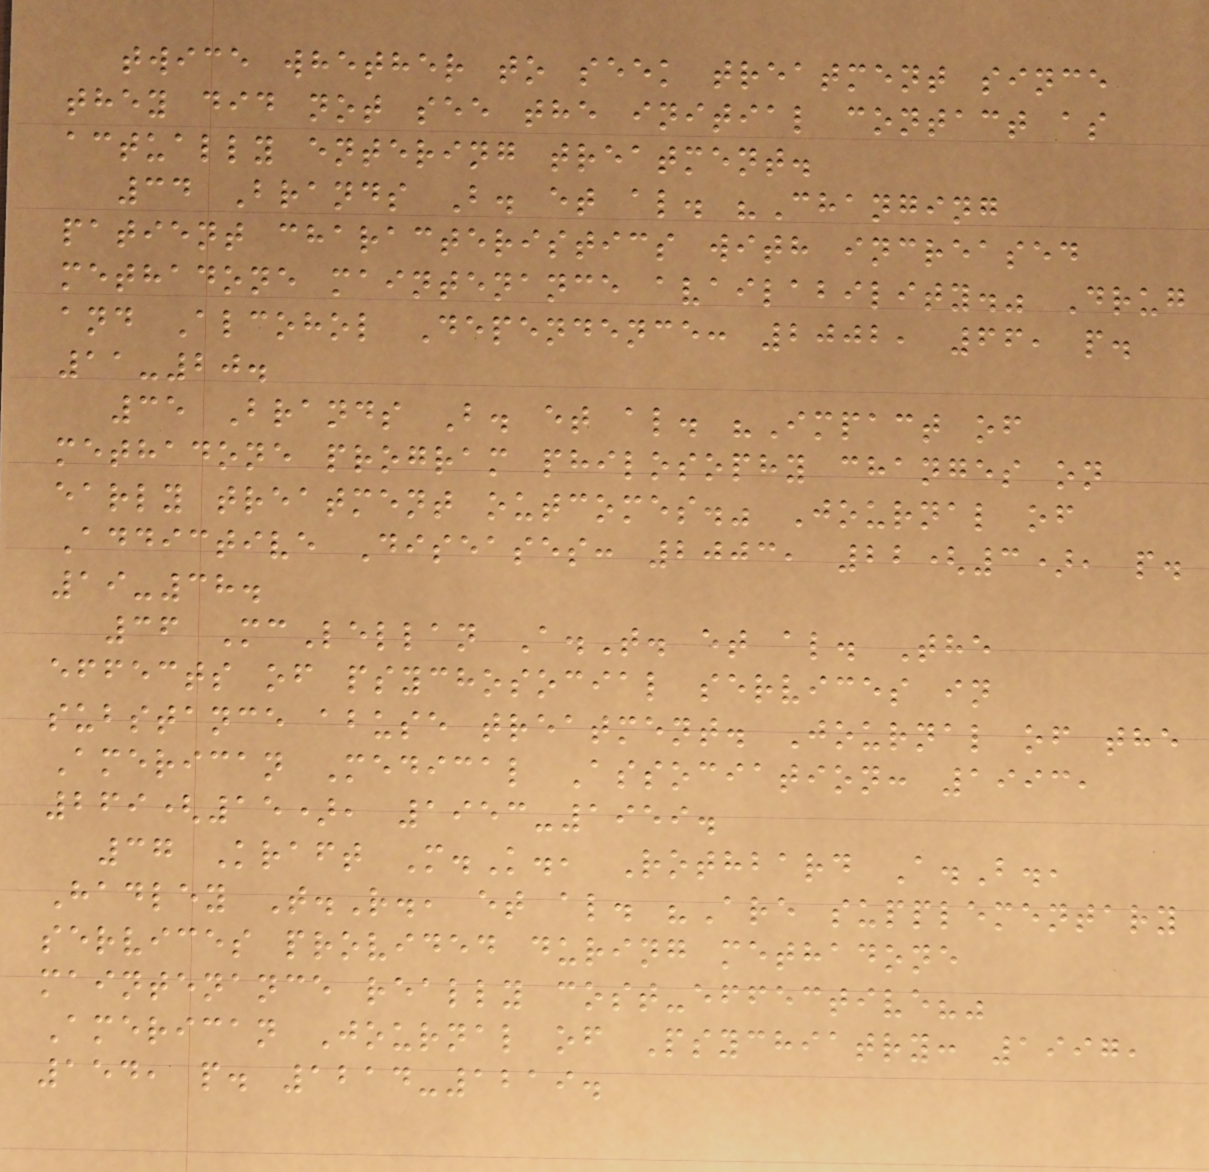twice whether to seek treatment since
they did not see the initial contact as
actually entering treatment.
34 Brands B. et al. "Changing
patient characteristics with increased
methadone maintenance availability." Drug
and Alcohol Dependence: 2002, 66, p.
11-20.
35 Brands B. et al. "Impact of
methadone program philosophy changes on
early treatment outcomes." Journal of
Addictive Diseases: 2003, 22(3), p.
19-38.
36 McLellan A.T. et al. The
effects of psychosocial services in
substance abuse treatment. Journal of the
American Medical Association: 1993,
269(15), 1953-1959.
37 Kraft M.K., Rothbard A.B.,
Hadley T.R., et al. "Are supplementary
services provided during methadone
maintenance really cost-effective?"
American Journal of Psychiatry: 1997,
154, p. 1214-1219.
